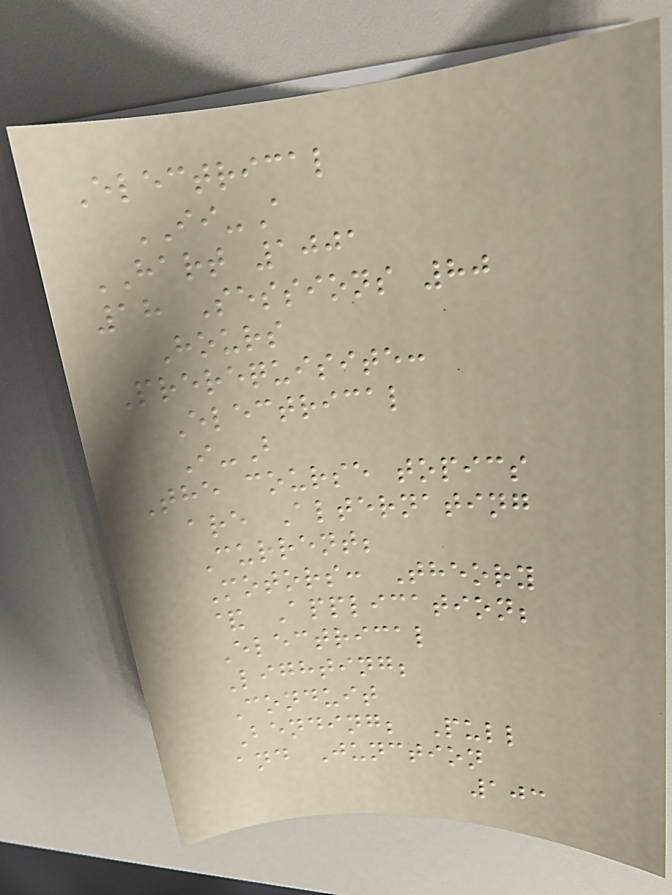Electrical
II-A
HART 1001
18 Sessions 80
Hours
Prerequisite:
Electrical
I-B
The course topics
are Alternating
Current;
Motors: Theory
& Application;
Electrical
Lighting;
Conduit
Bending; Pull
and Junction
103
